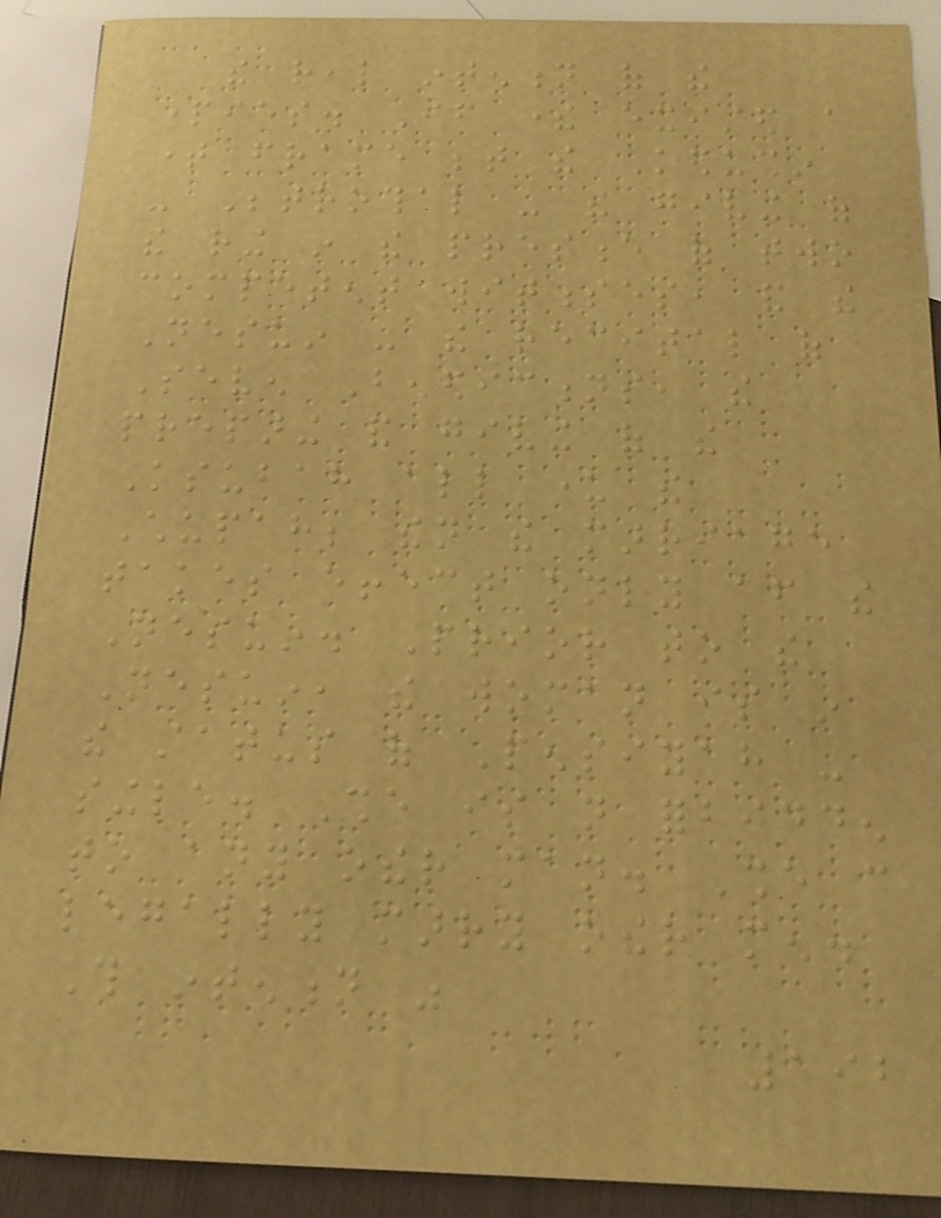the real intention of the
parties. If there existed a
time frame between the Kedushin
- Betrothal - the giving of
the ring in the presence of two
competent witnesses, and the
Nesuin - the recital of
Seven Benedictions, the
preparing and giving of the
Ksubah all under the
Chupah; then the marriage
takes effect only after the
Nesuin. Prior to the
Nesuin, the woman is in
the status of Pensiyah -
single. She is not forbidden
to any other man. She can
legally marry other men.
This intention was
192
